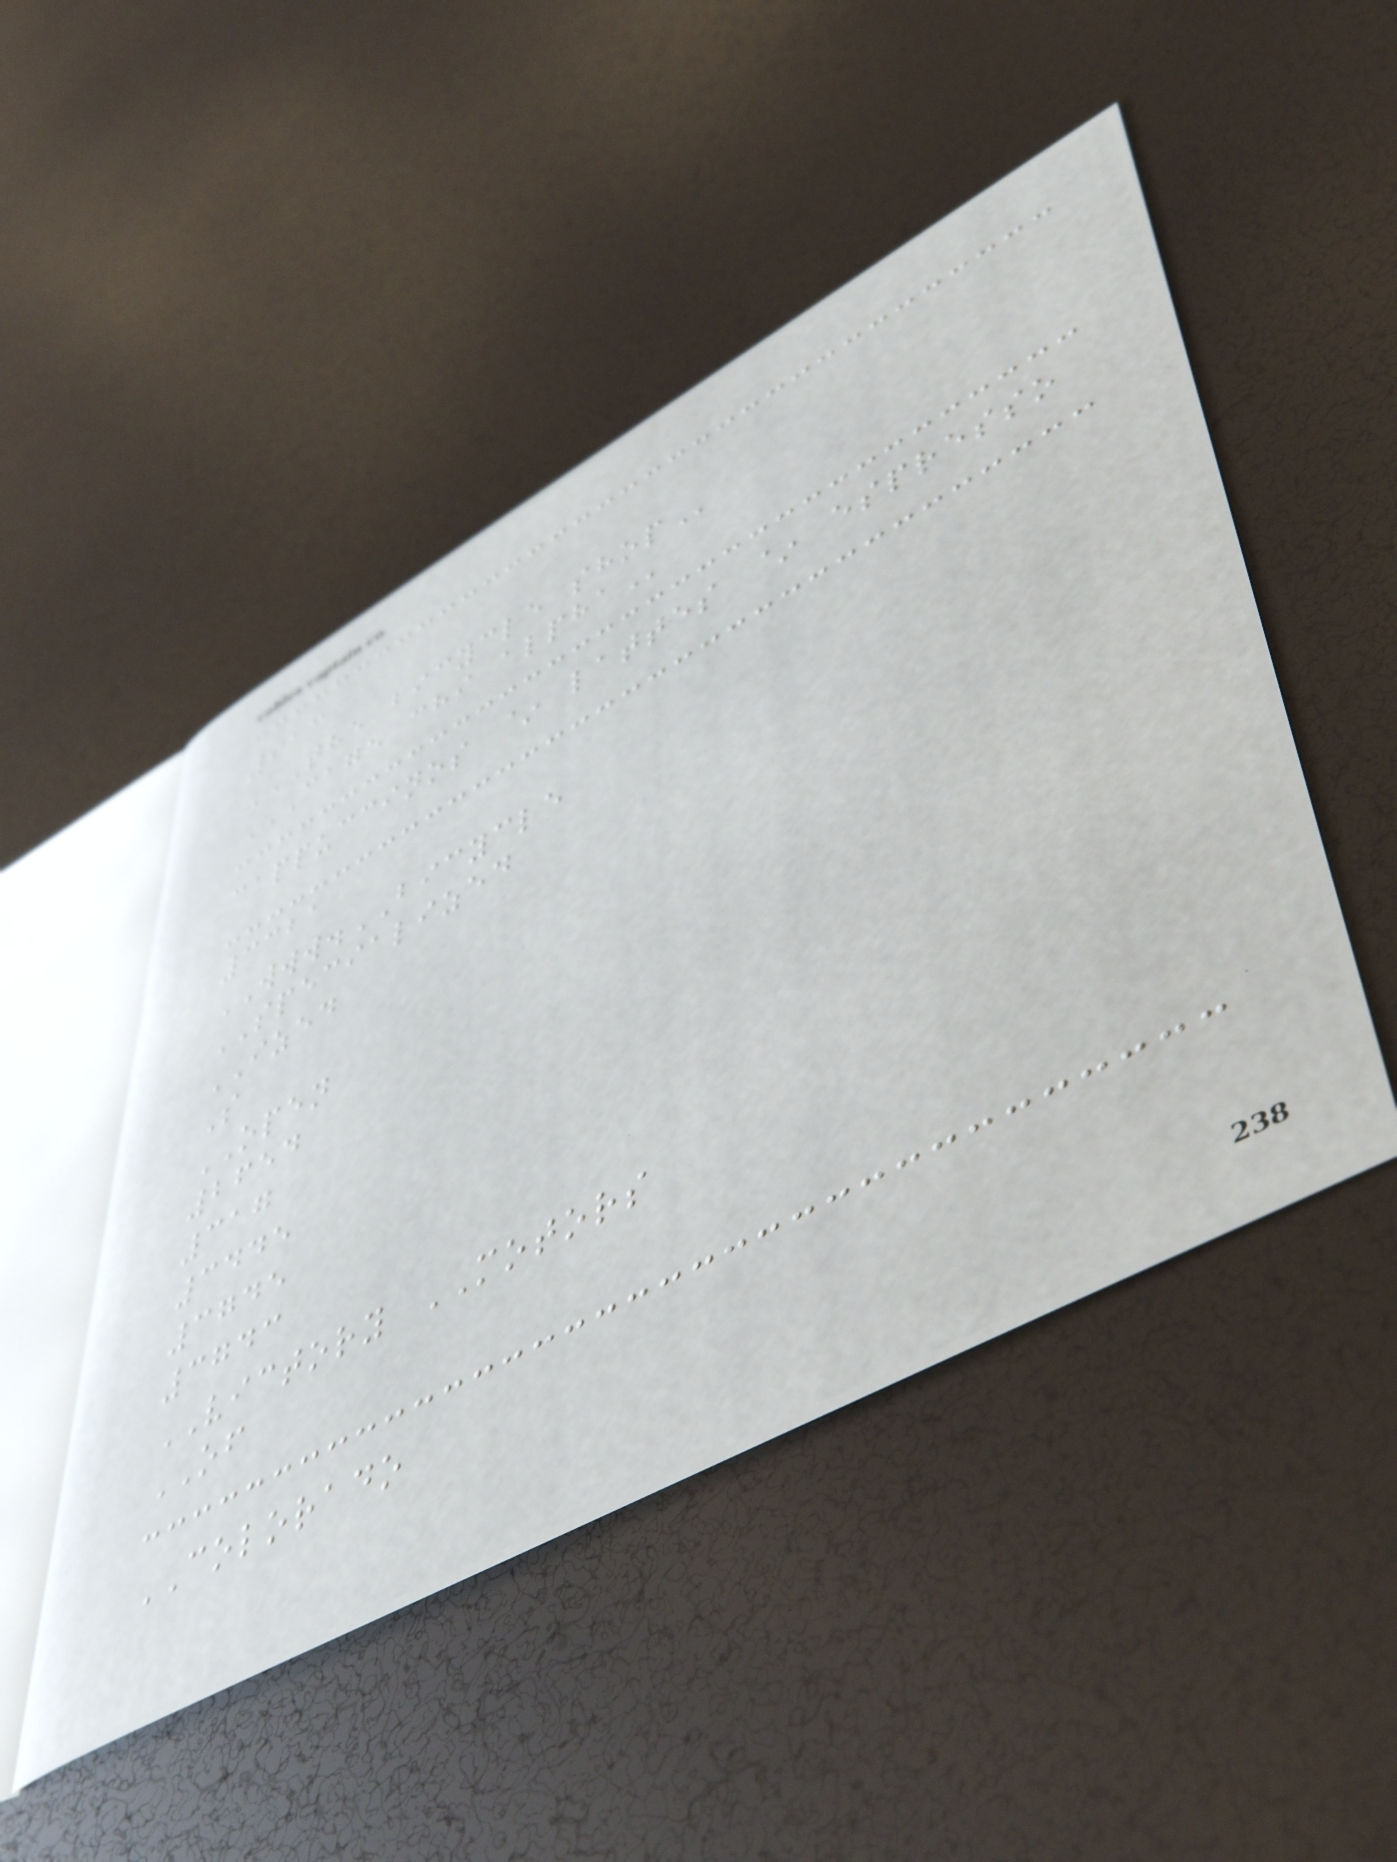913
THE BICYCLE SHOP
CAGE CHI ALPHA
cappuccinos ~ lattes ~ espresso
3321
WWW.BICYCLE
SPECIALIZED
IZED
S
OPEN
2654
317
3445
3745
3743
VICTORY MOTORS
OF
COLORADO
